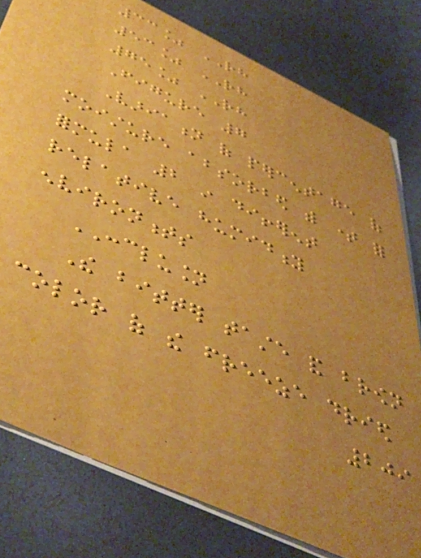33% RH
53% RH
75% RH
Figure 7
Variation of percentage of
moisture absorbed with time for
formula 2 in different
relative humidity
environments
CONCLUSION
The bitter taste and brown
color of the freeze dried
209
